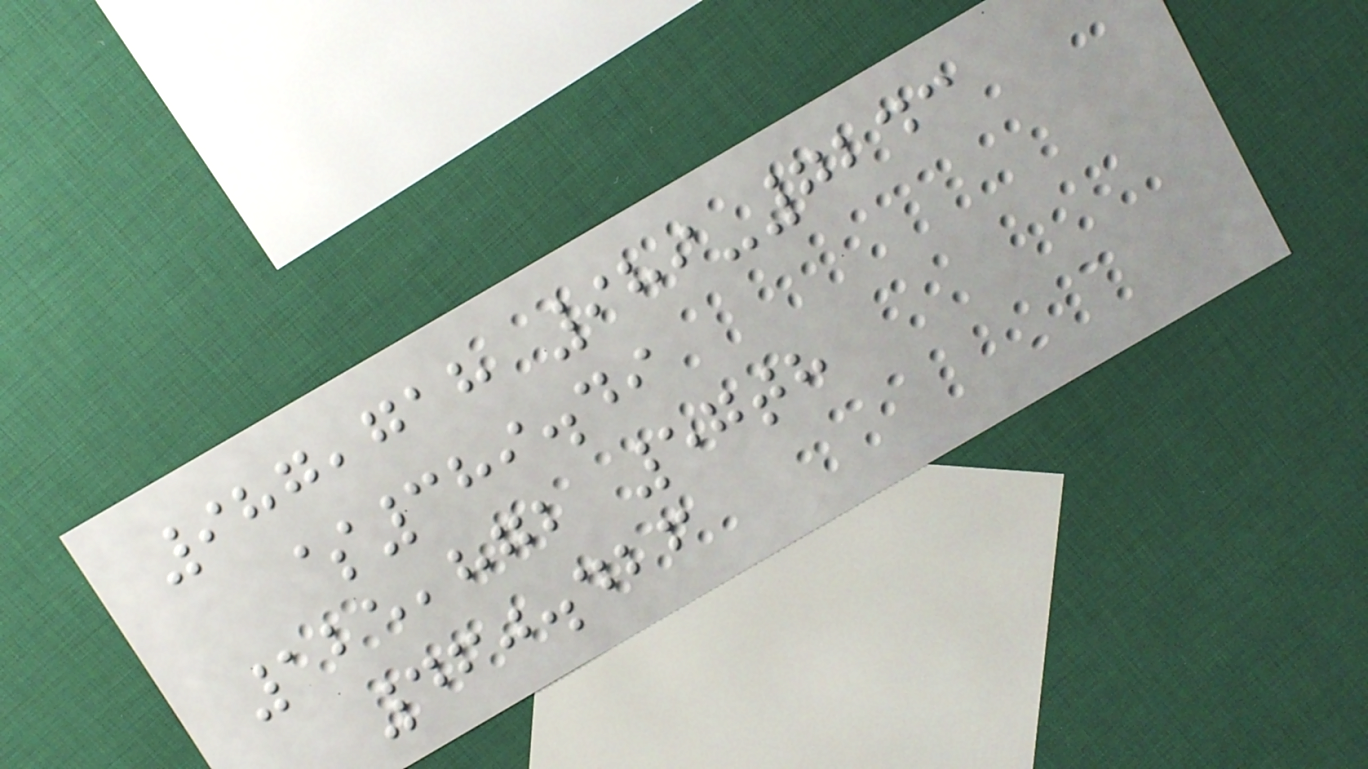987,718 989-7243
$389.49
125,872 57th
460.426
